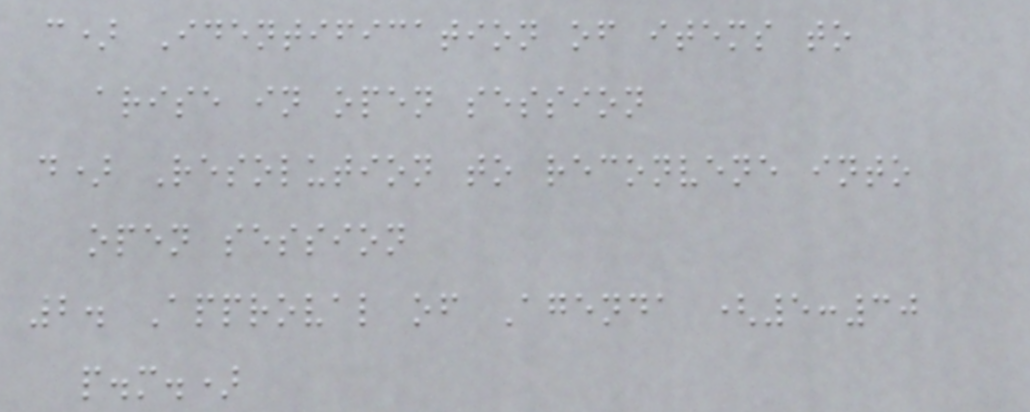c) Identification of items to
arise in open session
d) Resolution to reconvene into
open session
2. Approval of Agenda (5:30
p.m.)
